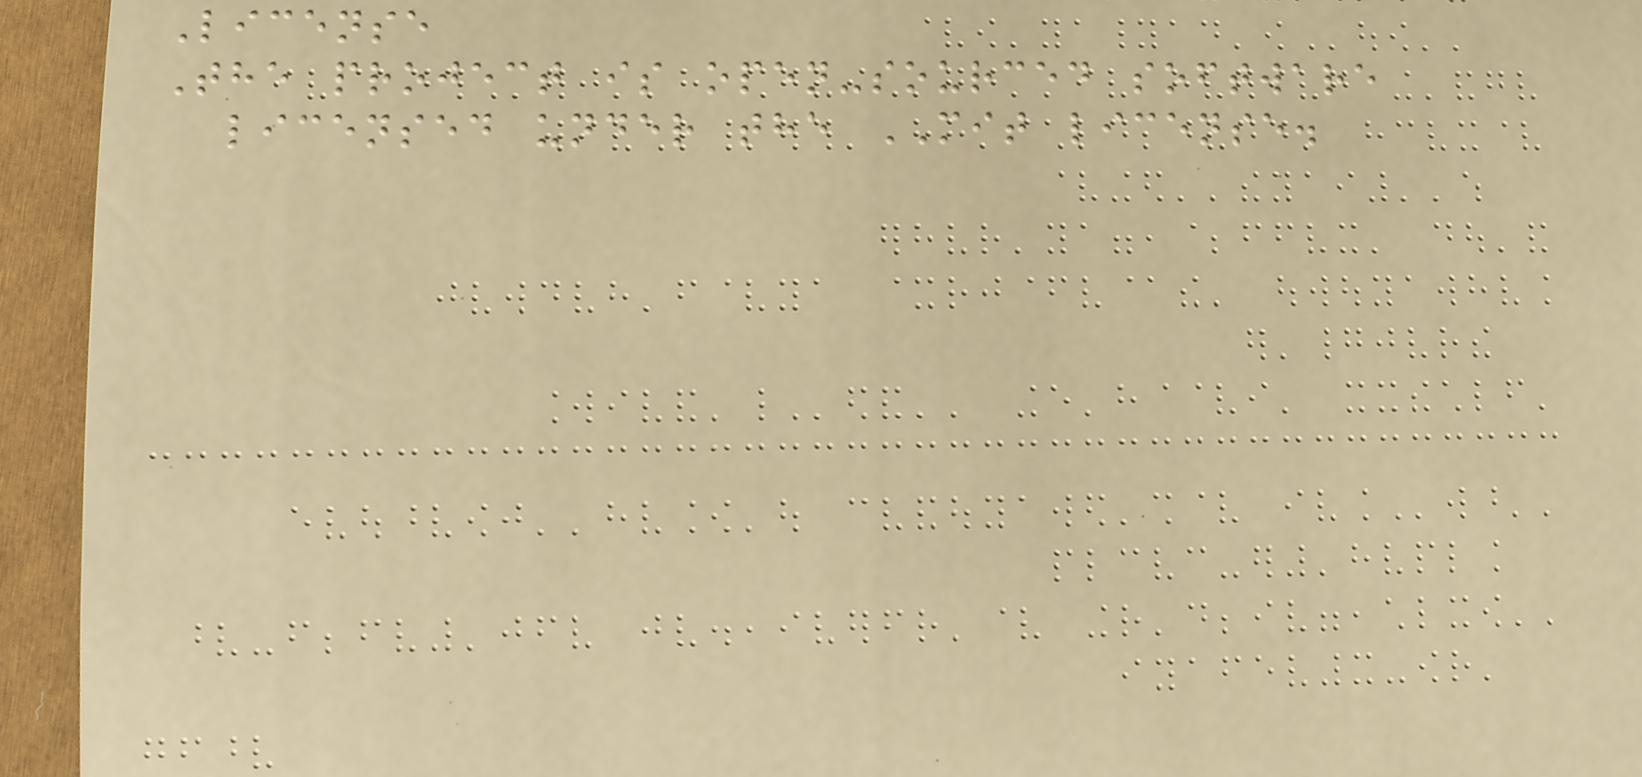License
The project is open-sourced software
licensed under the MIT license.
